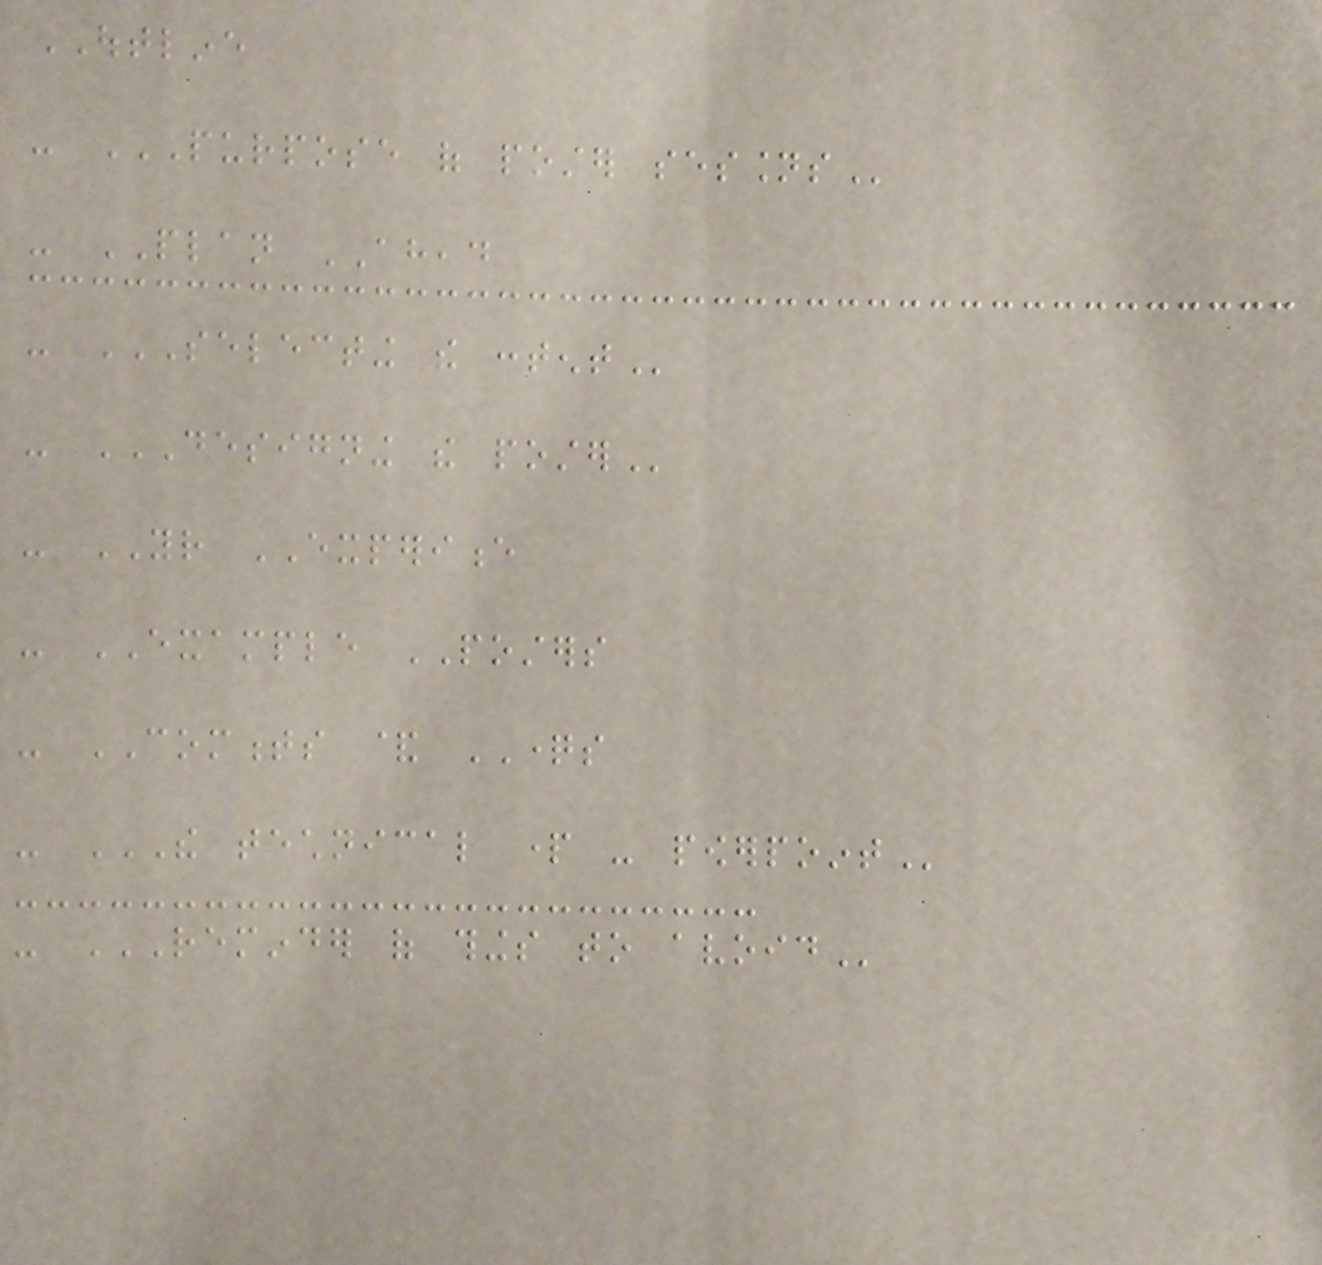OUTLINE
- PURPOSE OF POSTER SESSIONS
- PLAN AHEAD
- SELECTING THE CONTENT
- DESIGNING THE POSTER
- YOUR EXPERIENCE
- EXAMPLE POSTERS
- COMMENTS & QUESTIONS
- THE TECHNICAL PART - POWERPOINT
- REMINDER OF THINGS TO AVOID
